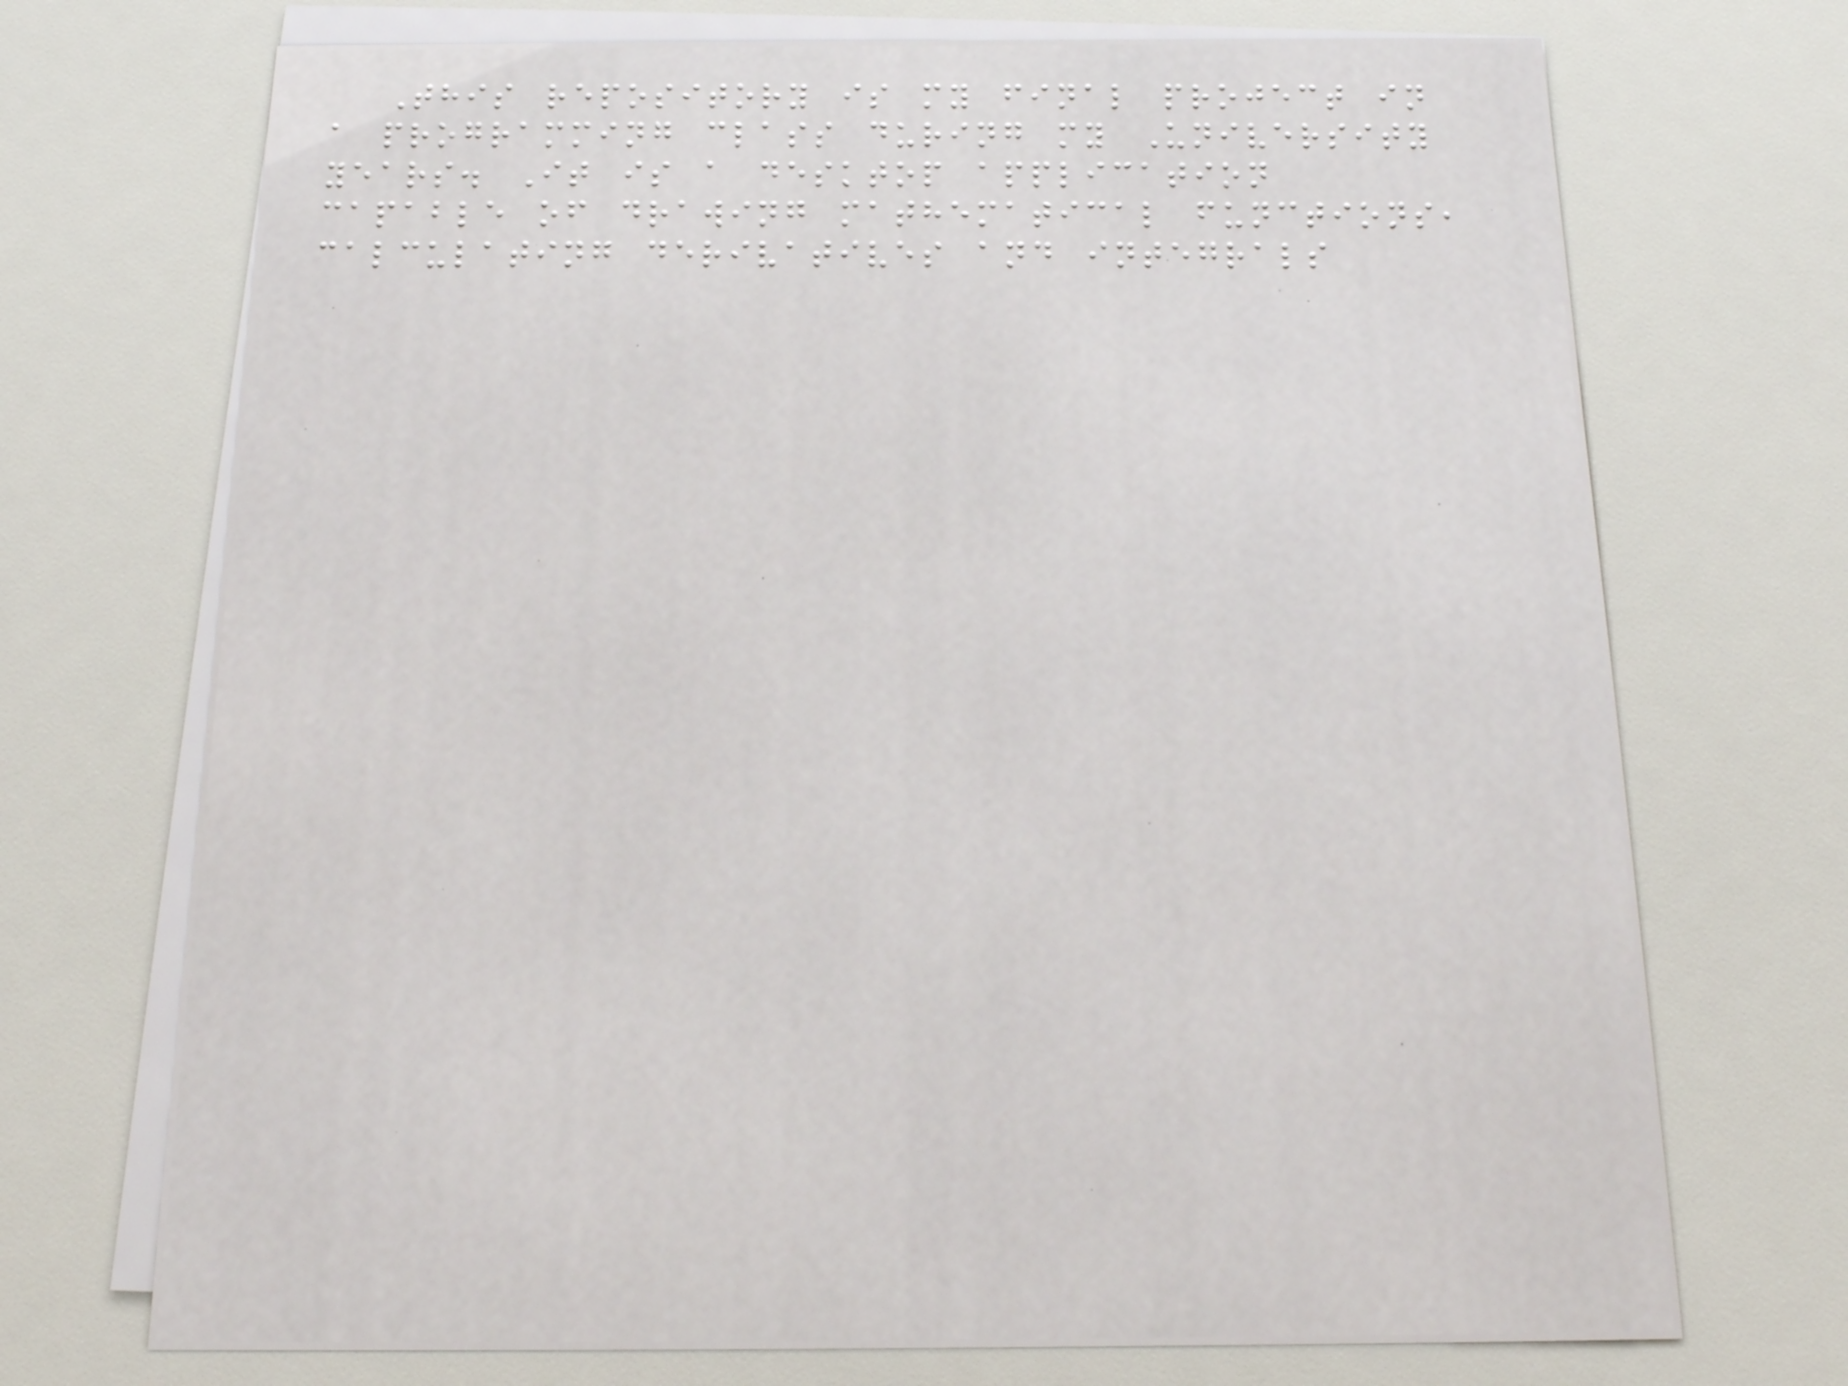This repository is my final project in
a programming class during my University
years. It is a desktop application
capable of drawing mathematical functions,
calculating derivatives and integrals
